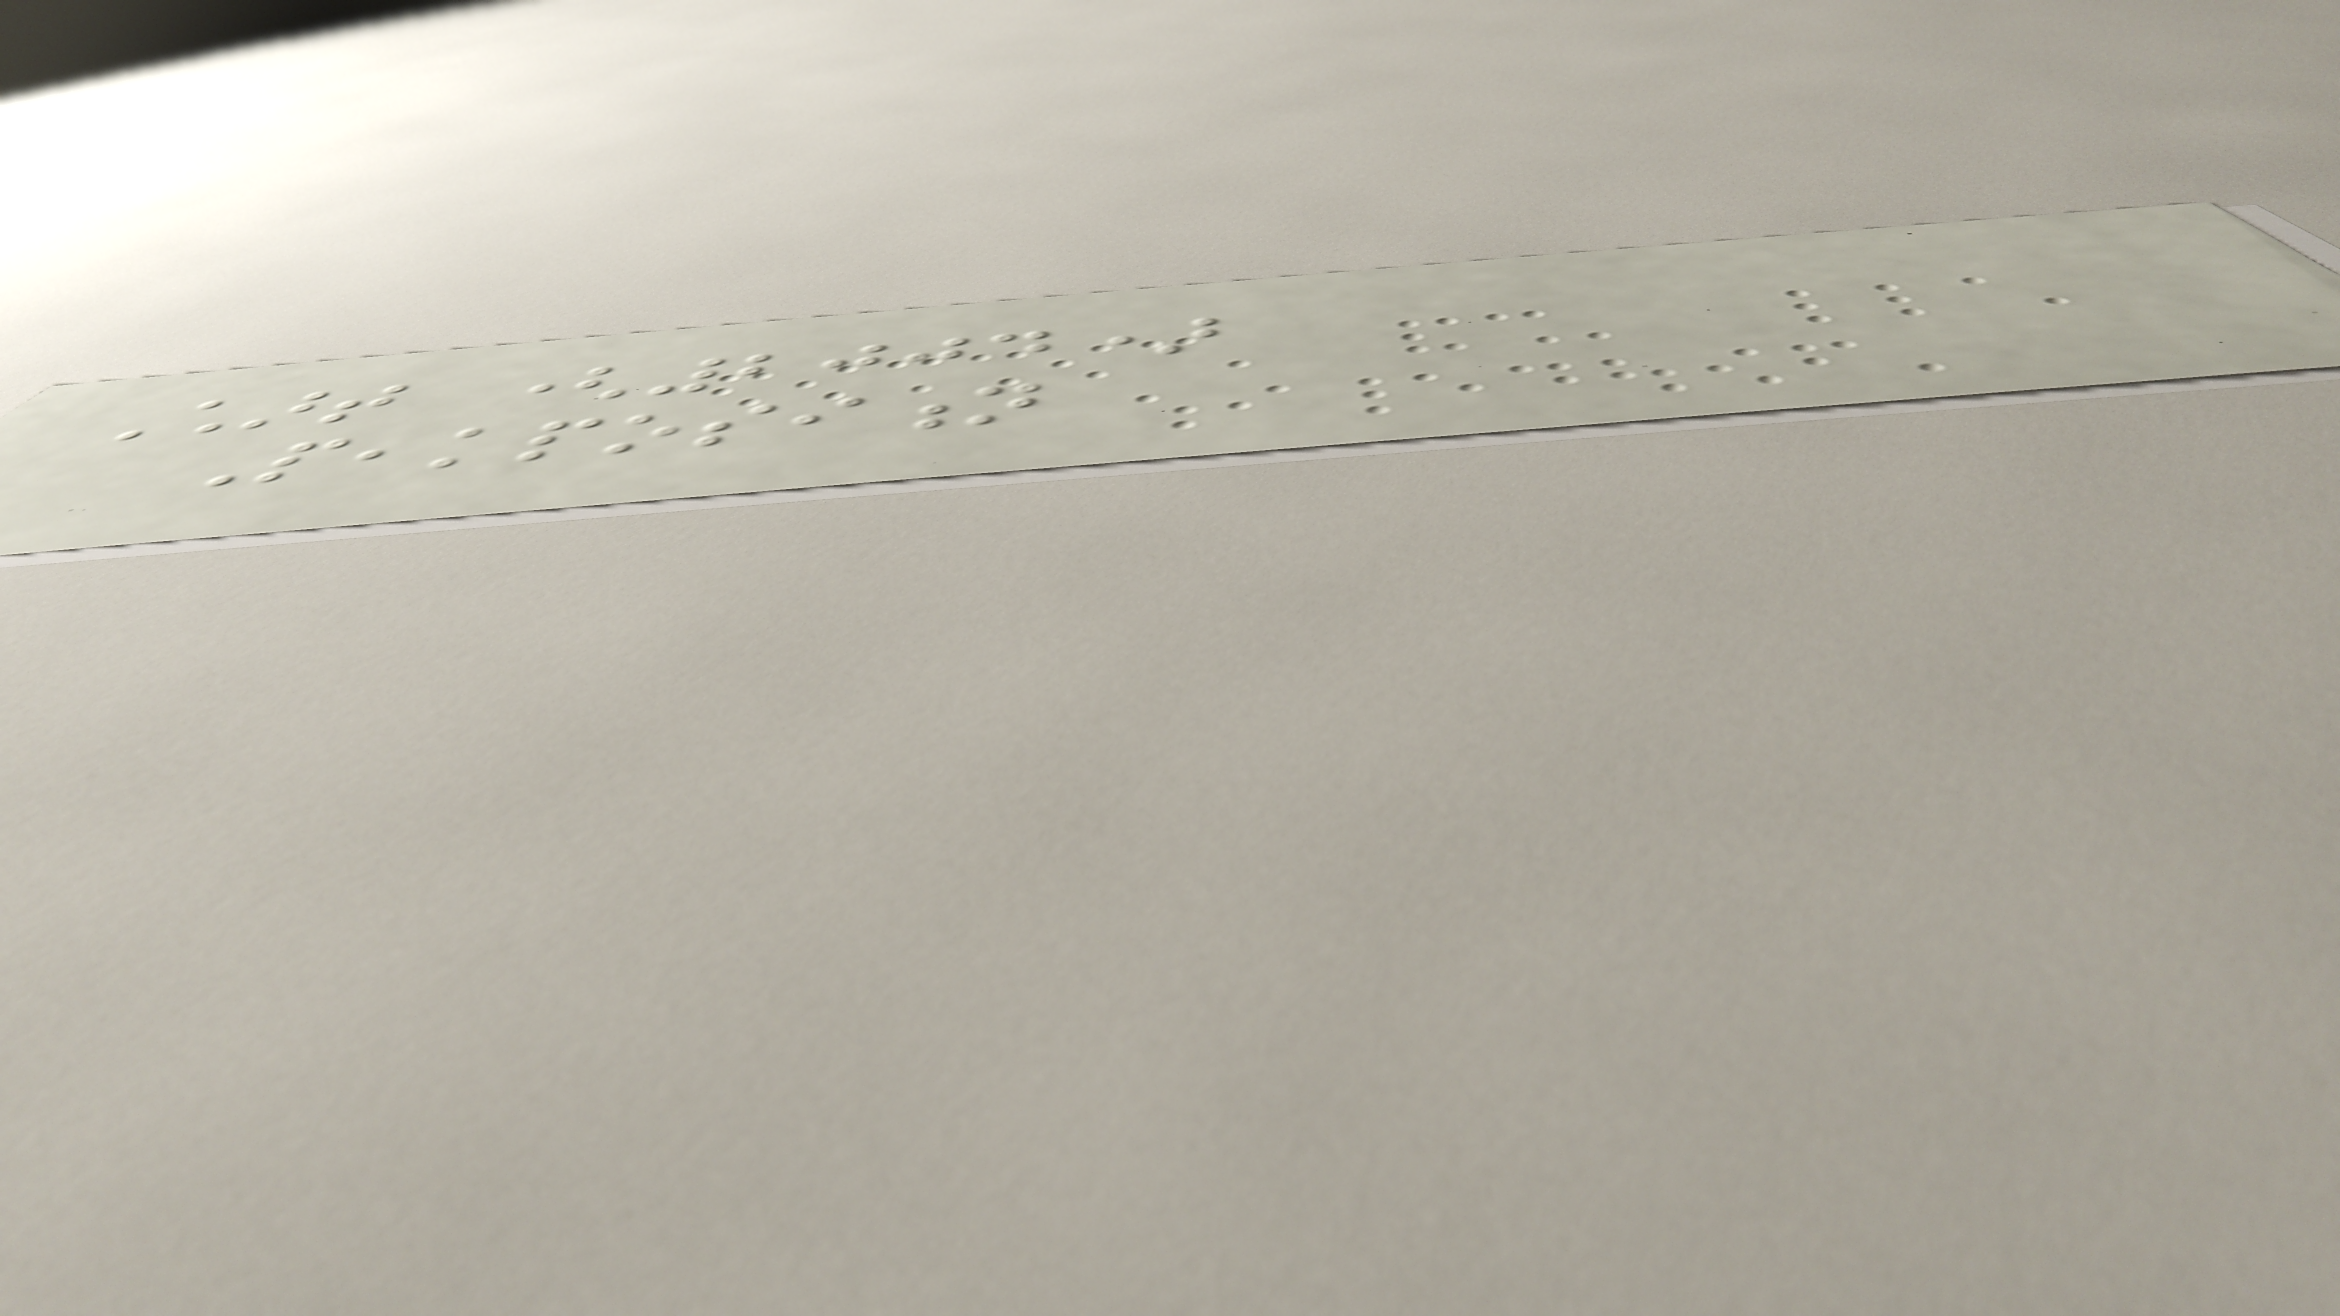Chart (2004)
Peakposition
